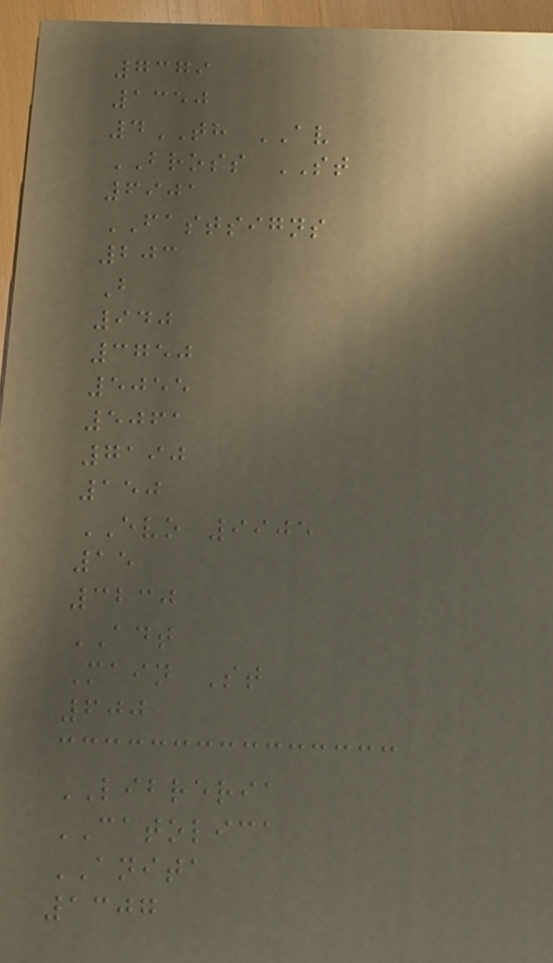7379
1350
4TH AV
BROSS ST
6901
FASTSIGNS
203
B
940
3750
5055
5061
7190
150
EVO 9905
15
3230
ADT
Main St
600
LIBRERIA
CATOLICA
ANITA
1307
